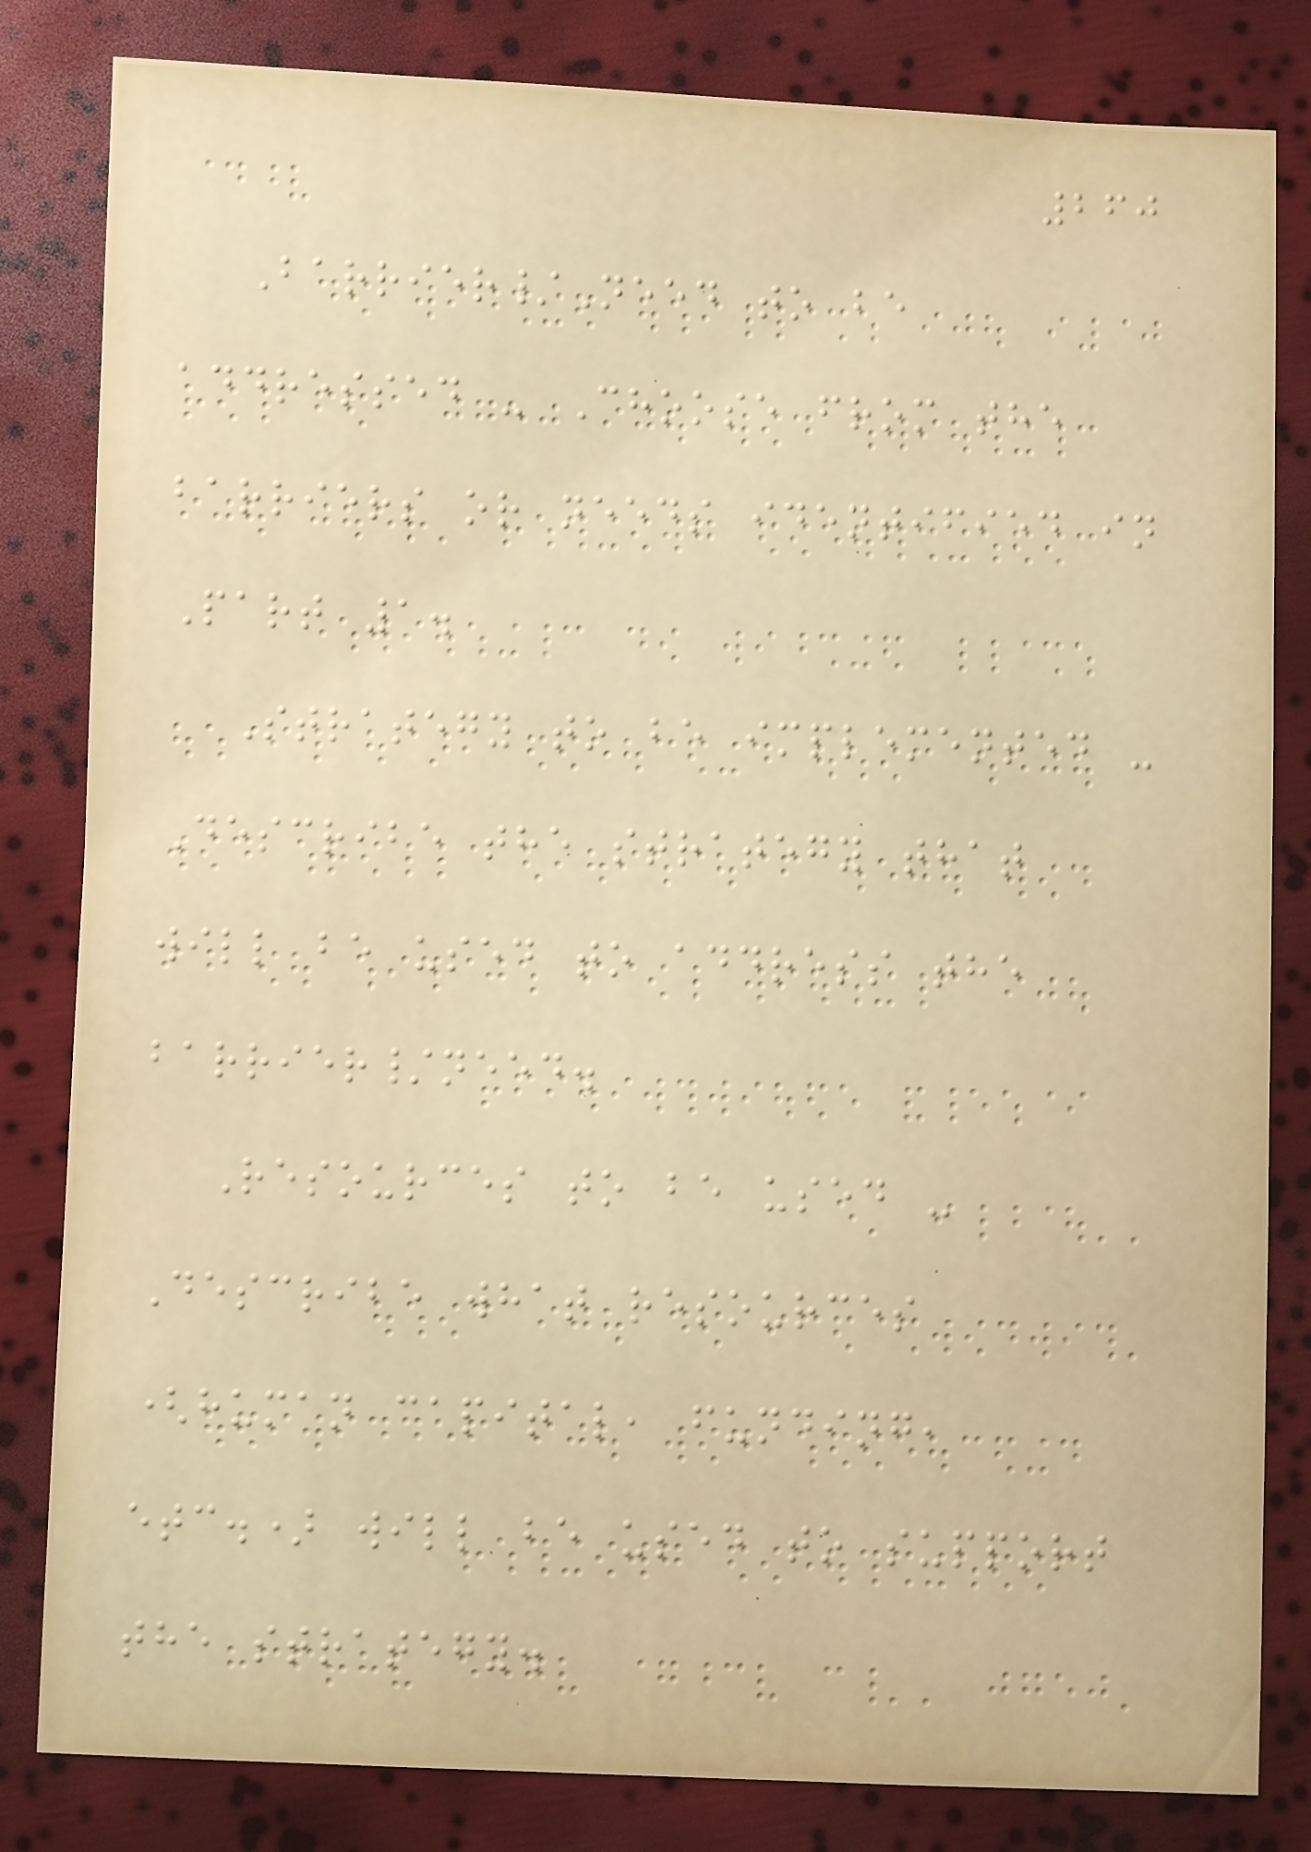260
Barrier/Need to be
addressed - Choose from the
barriers or needs identified in
Part 1.
Strategy to be implemented -
Describe the strategy that
will be used to address the
barrier/need.
Resources to be used -
Describe what resources
(human capital, funding,
etc.) will be used to support
the strategy.
